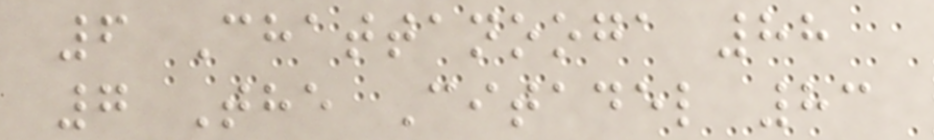6 Chattanooga 88
7 The Citadel 83
